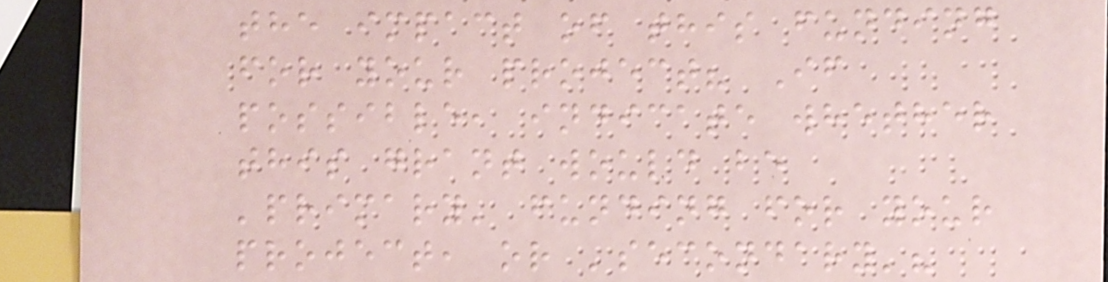the impact of this funding
for your project? If
possible, indicate whether
this grant would be
'primary' funding for your
project, or 'secondary'?
